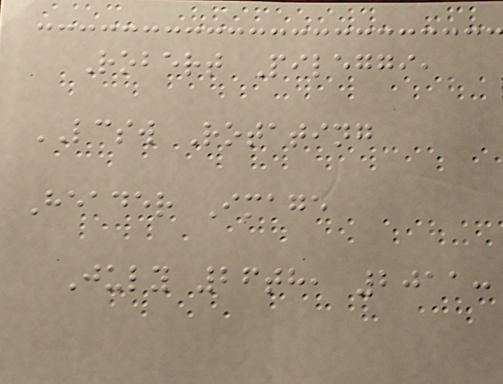Robert Pileggi,
LCSW Rotating
Header Image
July 26th, 2011:
